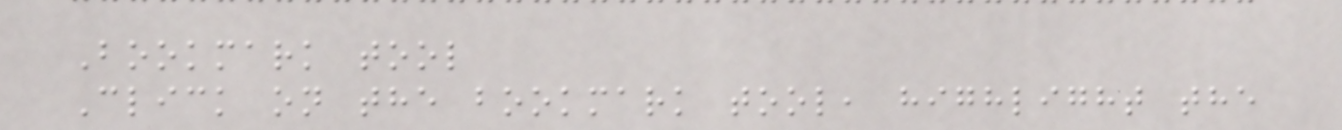Bookmark tool
Click on the bookmark tool, highlight the
